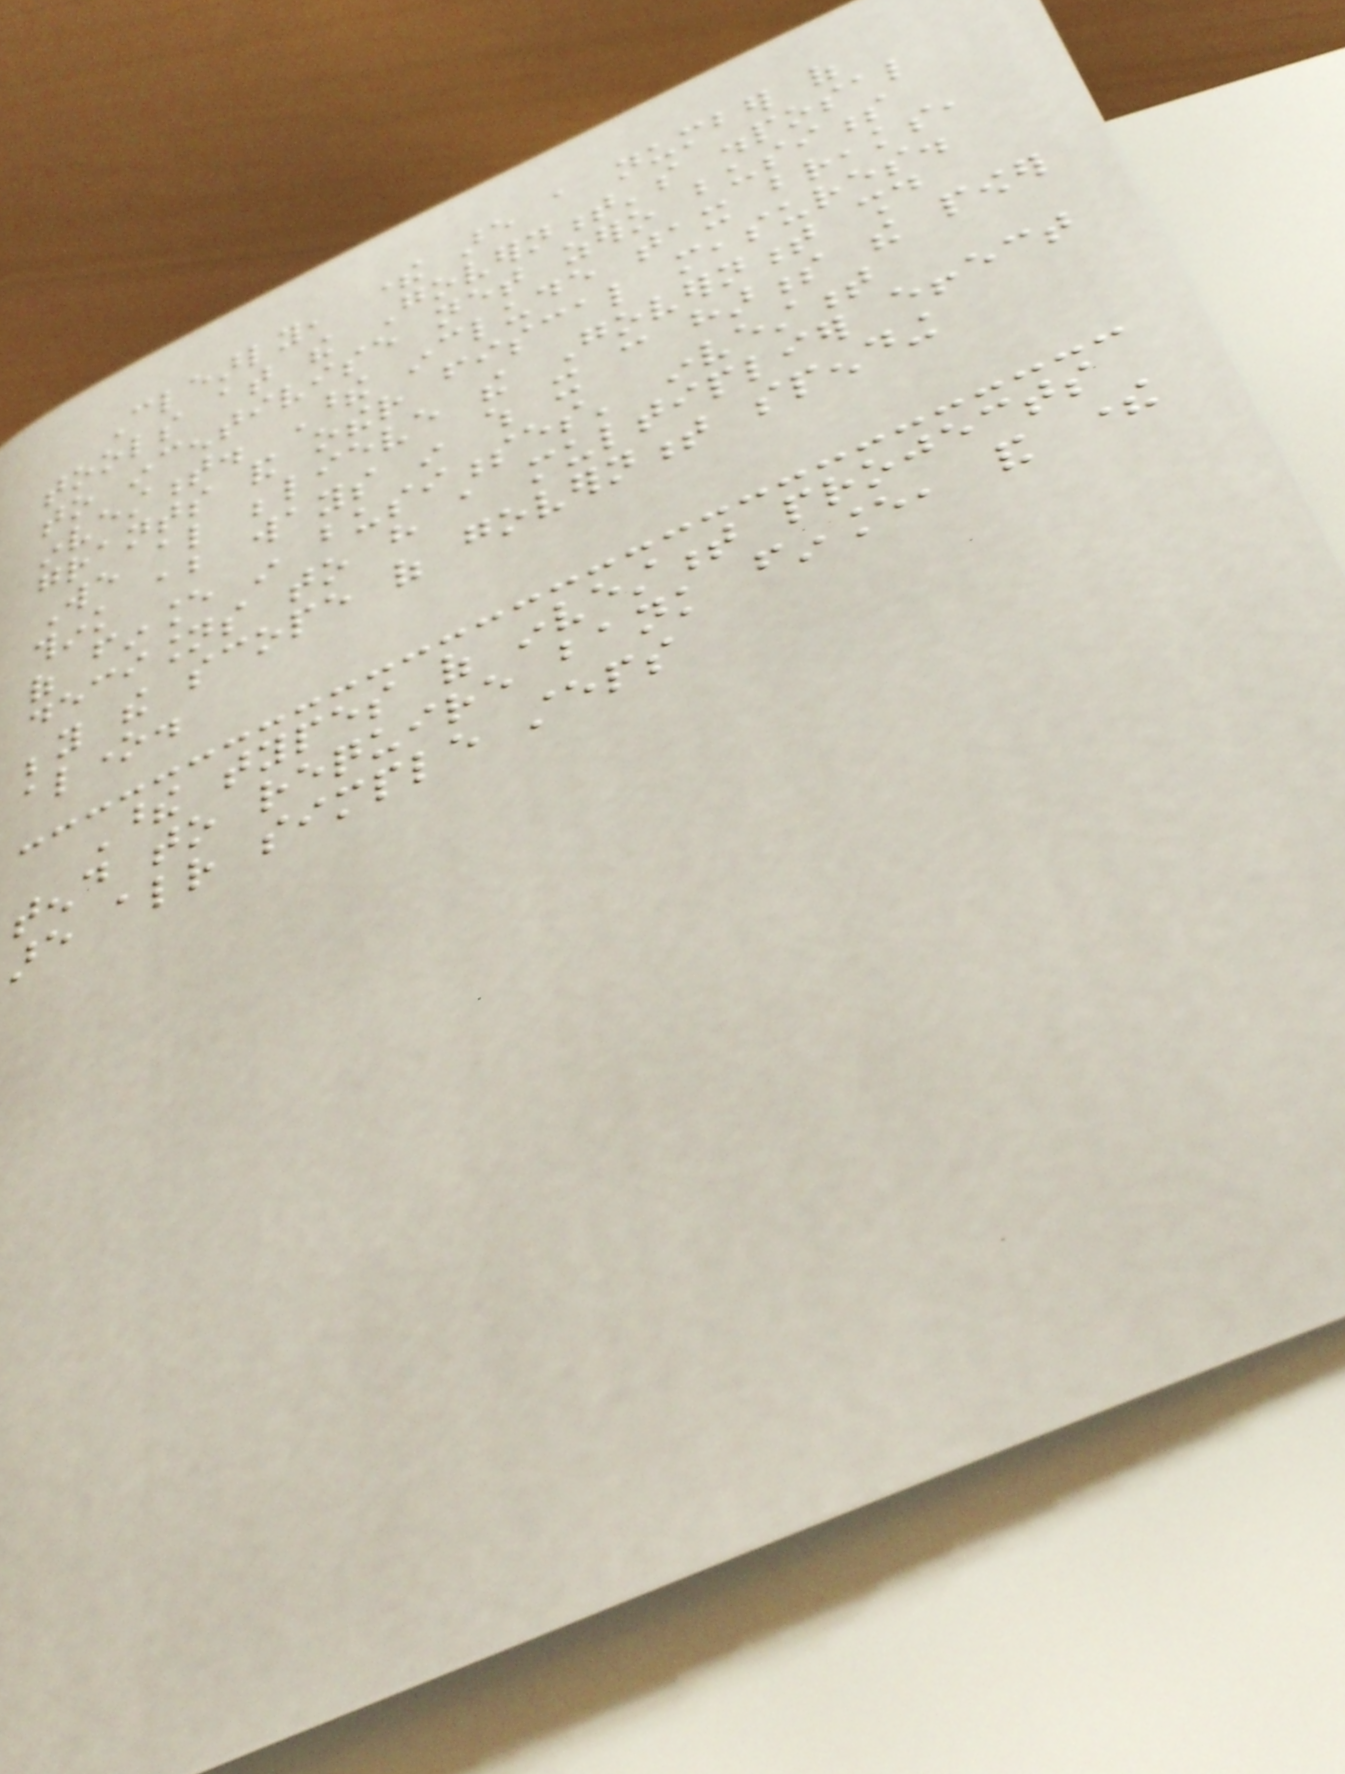Clearly, there are a number of
tools at the Government's disposal
to incentivise net zero business
investment. These include tax breaks,
grants and other fiscal measures.
We also believe the Government should
think about ways in which it can harness the power
of finance in businesses' investment
decisions to have a multiplier effect
beyond the scope of government spending
alone.
These types of investment projects
tend to require bank finance, and there
are already simple steps
